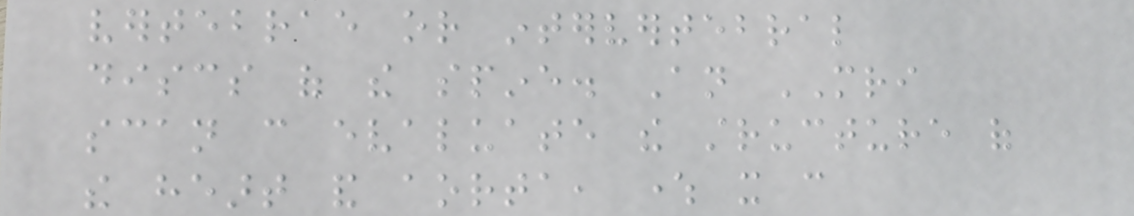vertebrae or intervertebral
discs of the spine. An MRI
scan can evaluate the structure of
the heart and aorta, where it can
